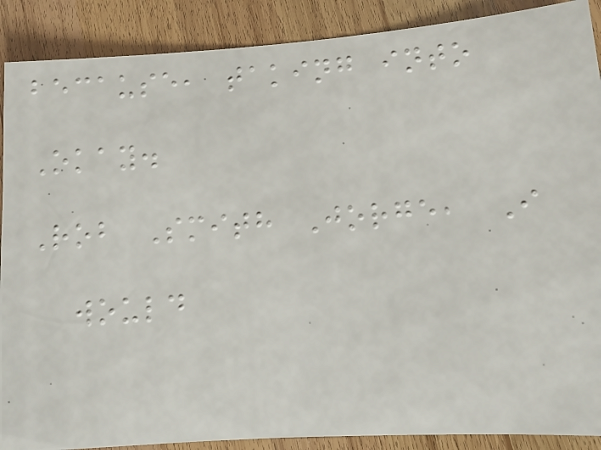because, taking into
Okay.
Rob Smith Jorge, I
would
